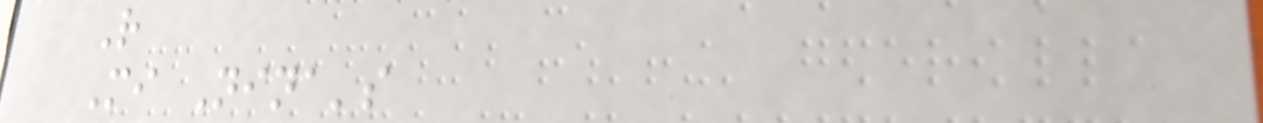R
Mi Nina's
